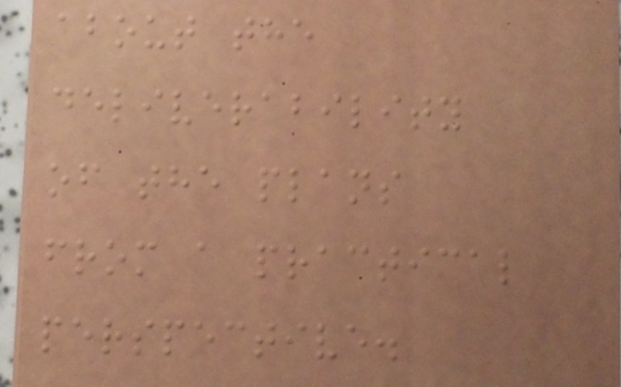about the
deliverability
of the plans
from a practical
perspective.
